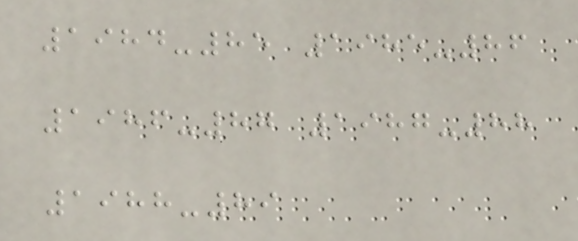1984-85 1985-86
1986-87 1987-88
1988-89
